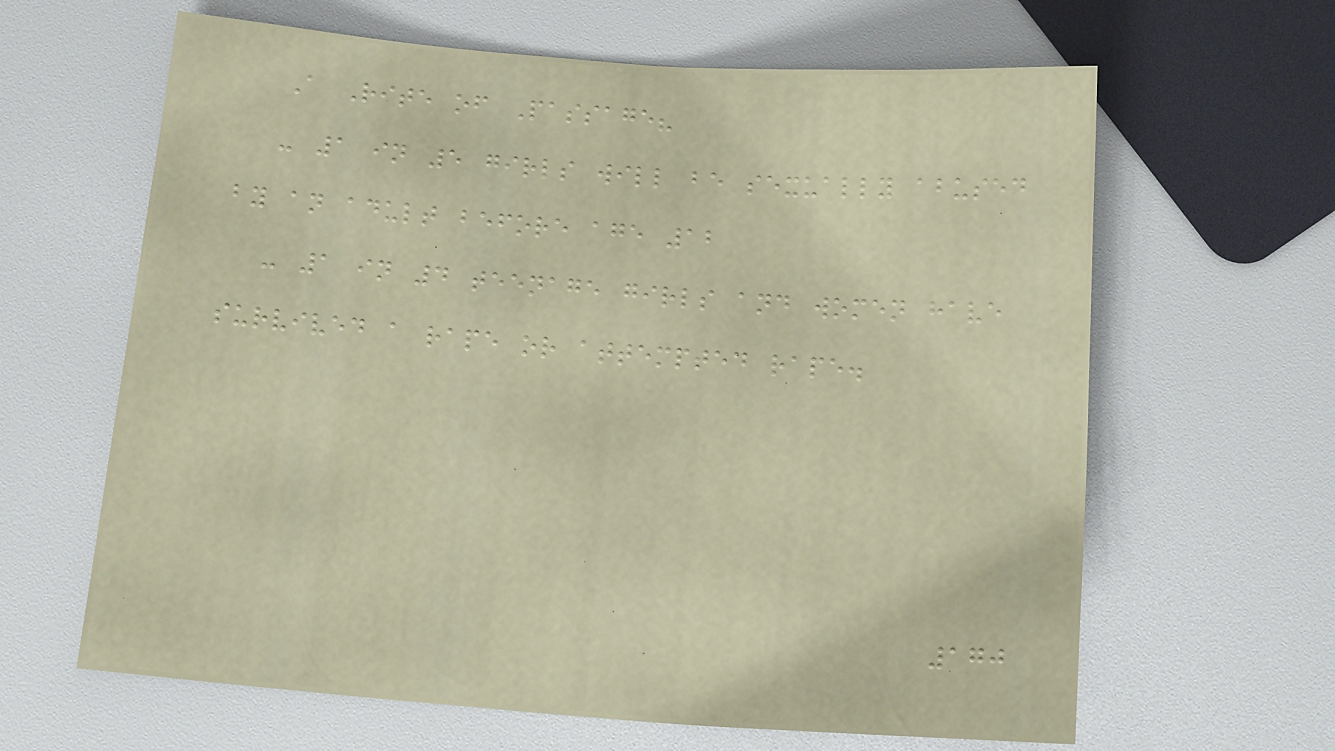A Rite of Passage?
- 1 in 5 girls will be sexually abused
by an adult before age 12
- 1 in 4 teenage girls and women have
survived a rape or attempted rape.
170
